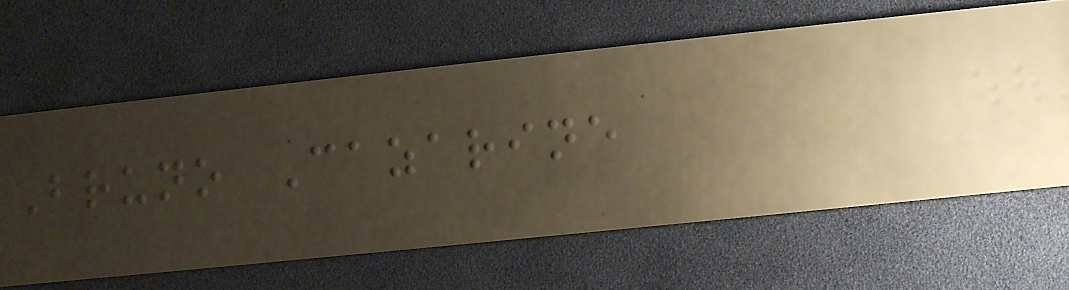Bruno Cazarine
